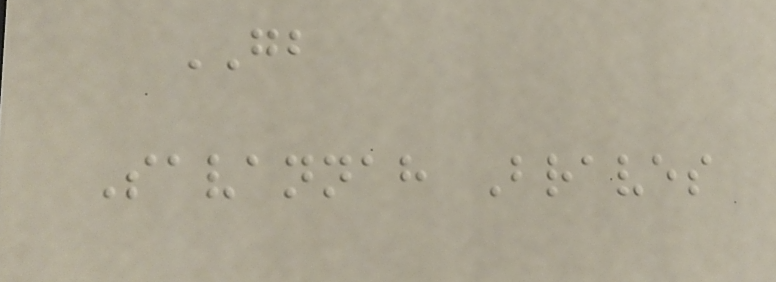GB
Savannah Braves
